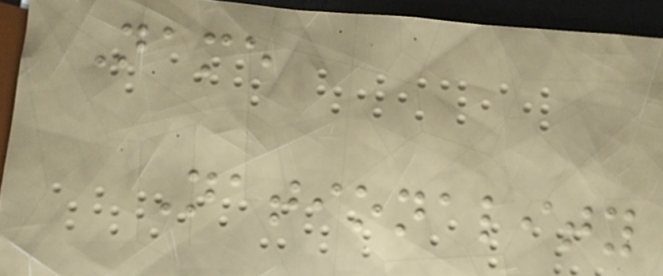Name
Nationality
